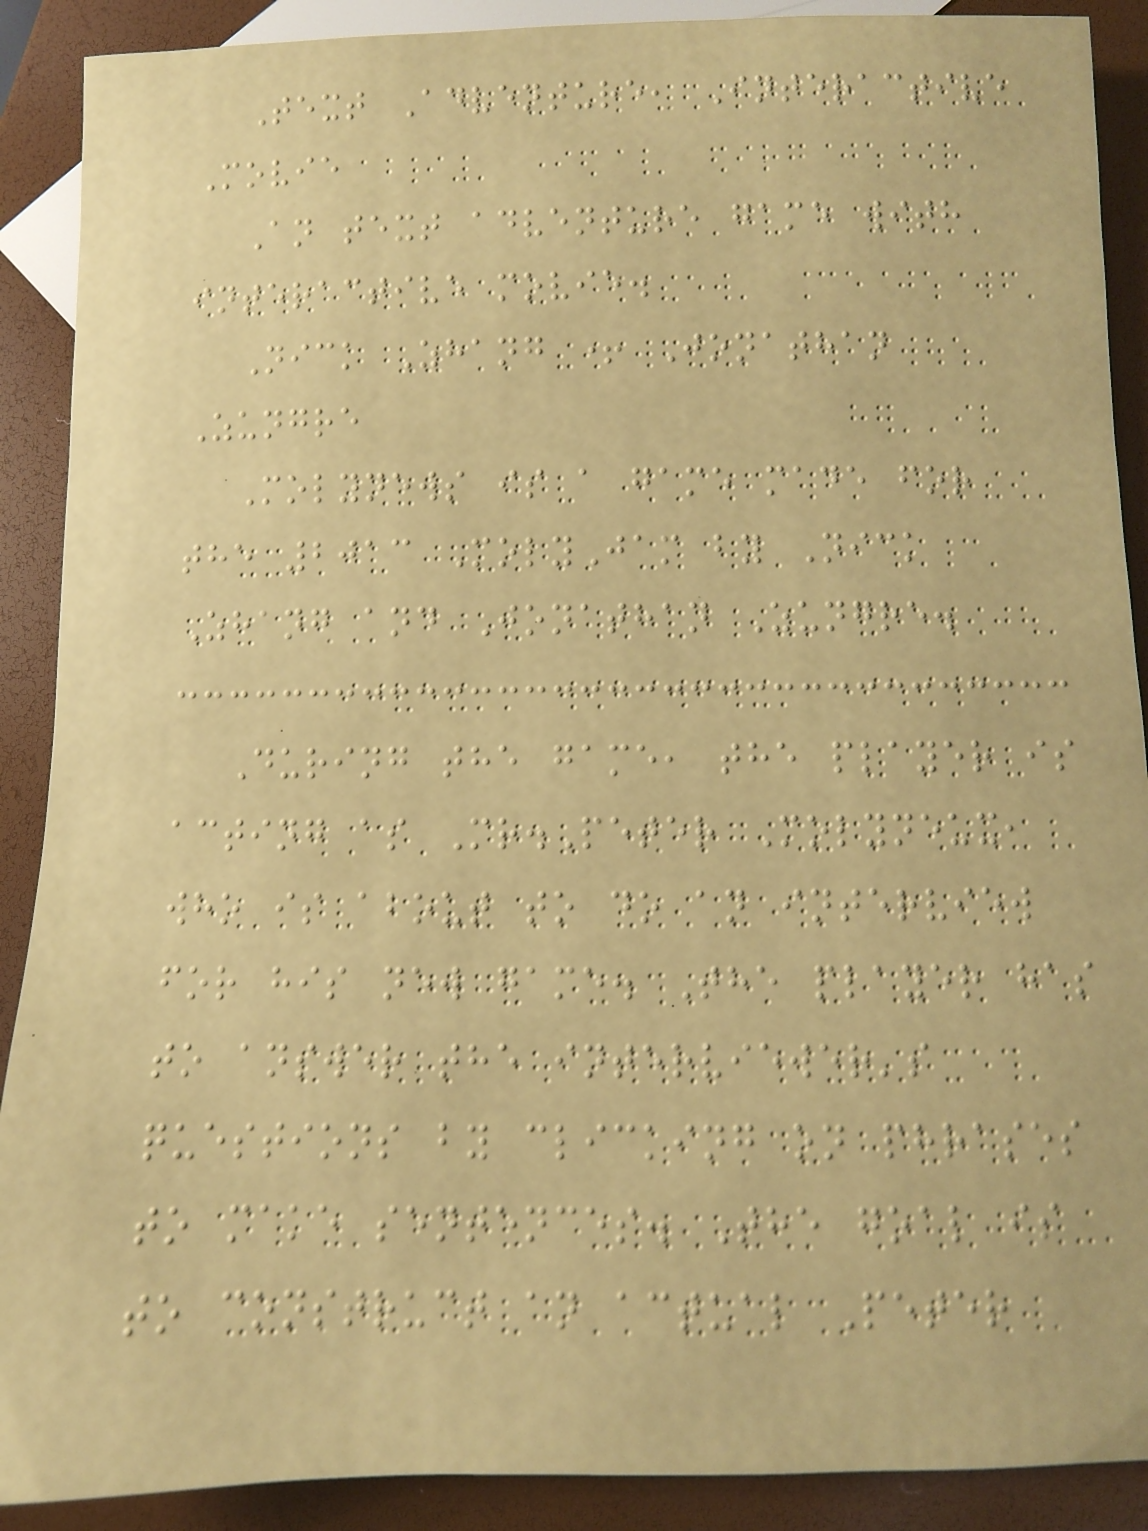Text Adventure, Interactive
Movie
An text adventure game with
interactive movie.
Nick Zhang + Jonathan
Zungre
Molynews is a game made for
the 2013 MolyJam by Nick
Zhang and Jonathan Zungre.
During the game, the player is
acting as Mr.Peter Molyneux,
who is about to do an interview
for his new game. The player has
to answer the interviewer's
questions by clicking on phrases
to make sentences. The goal is
to construct an actual Peter
